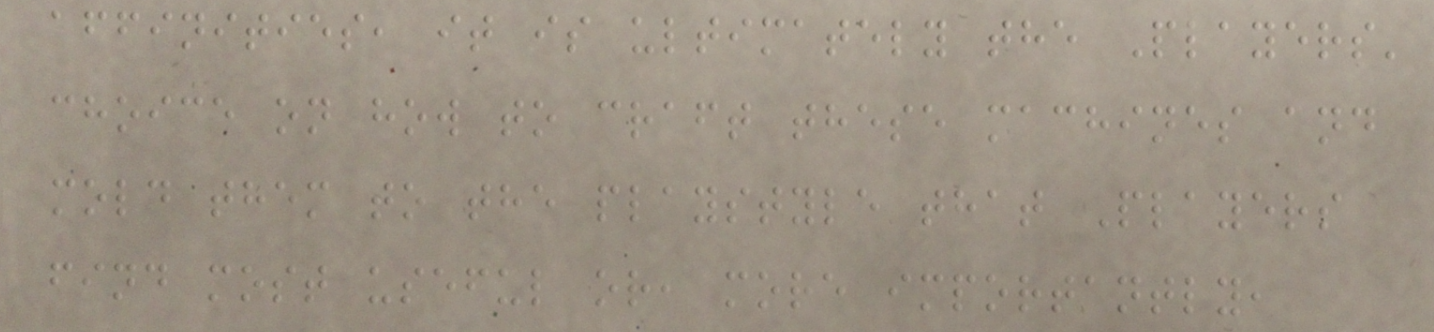affinities, it is ultimately the Players'
choice on how to craft these machines and
mold them to the playstyle that Players
find most useful or, more importantly,
